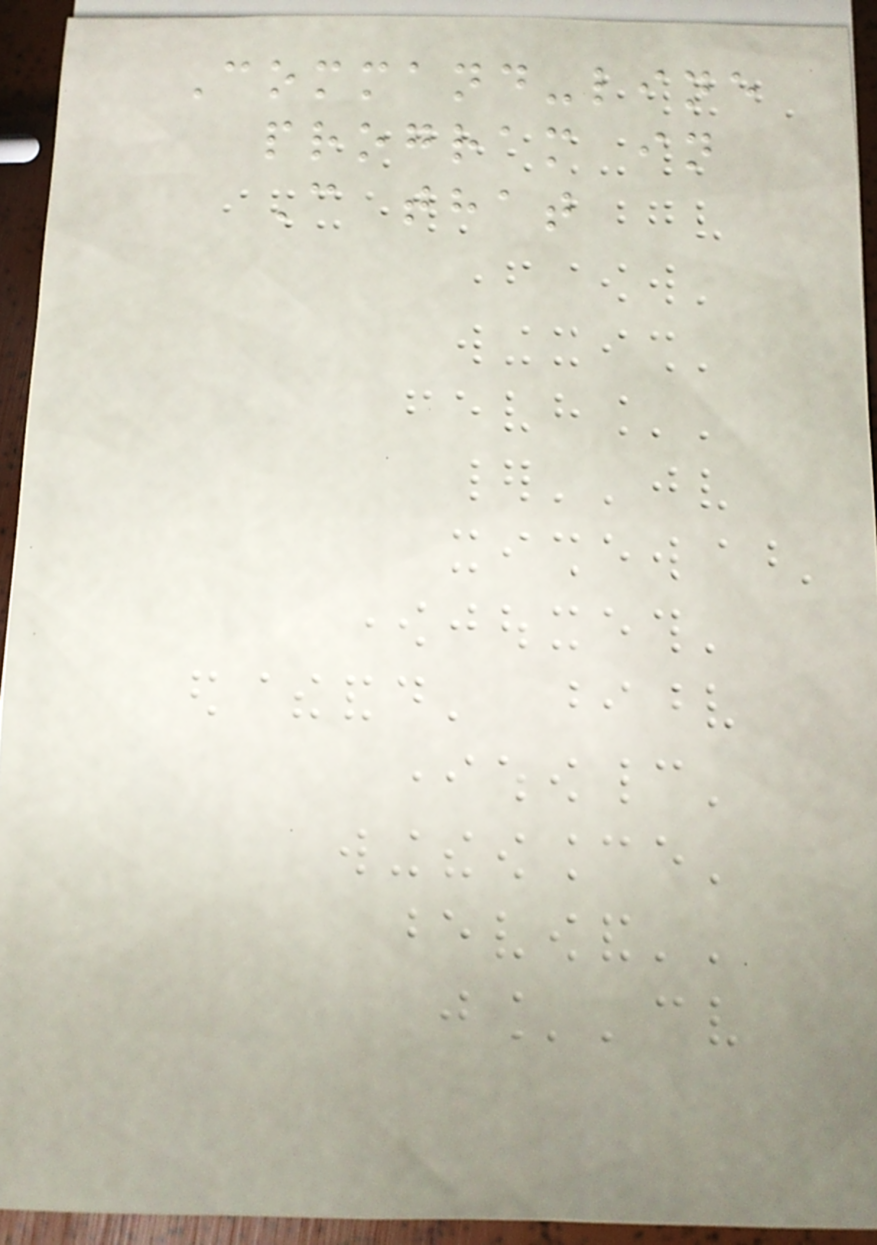Command-line
program in
C that
